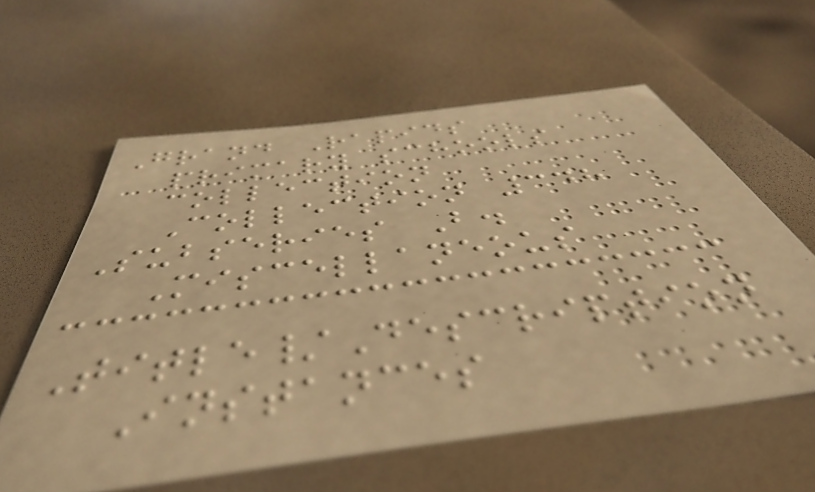Grand Rapids
primary schools
collection
Collection 348
Subseries B.
Miscellaneous
Title/Description
Instances
